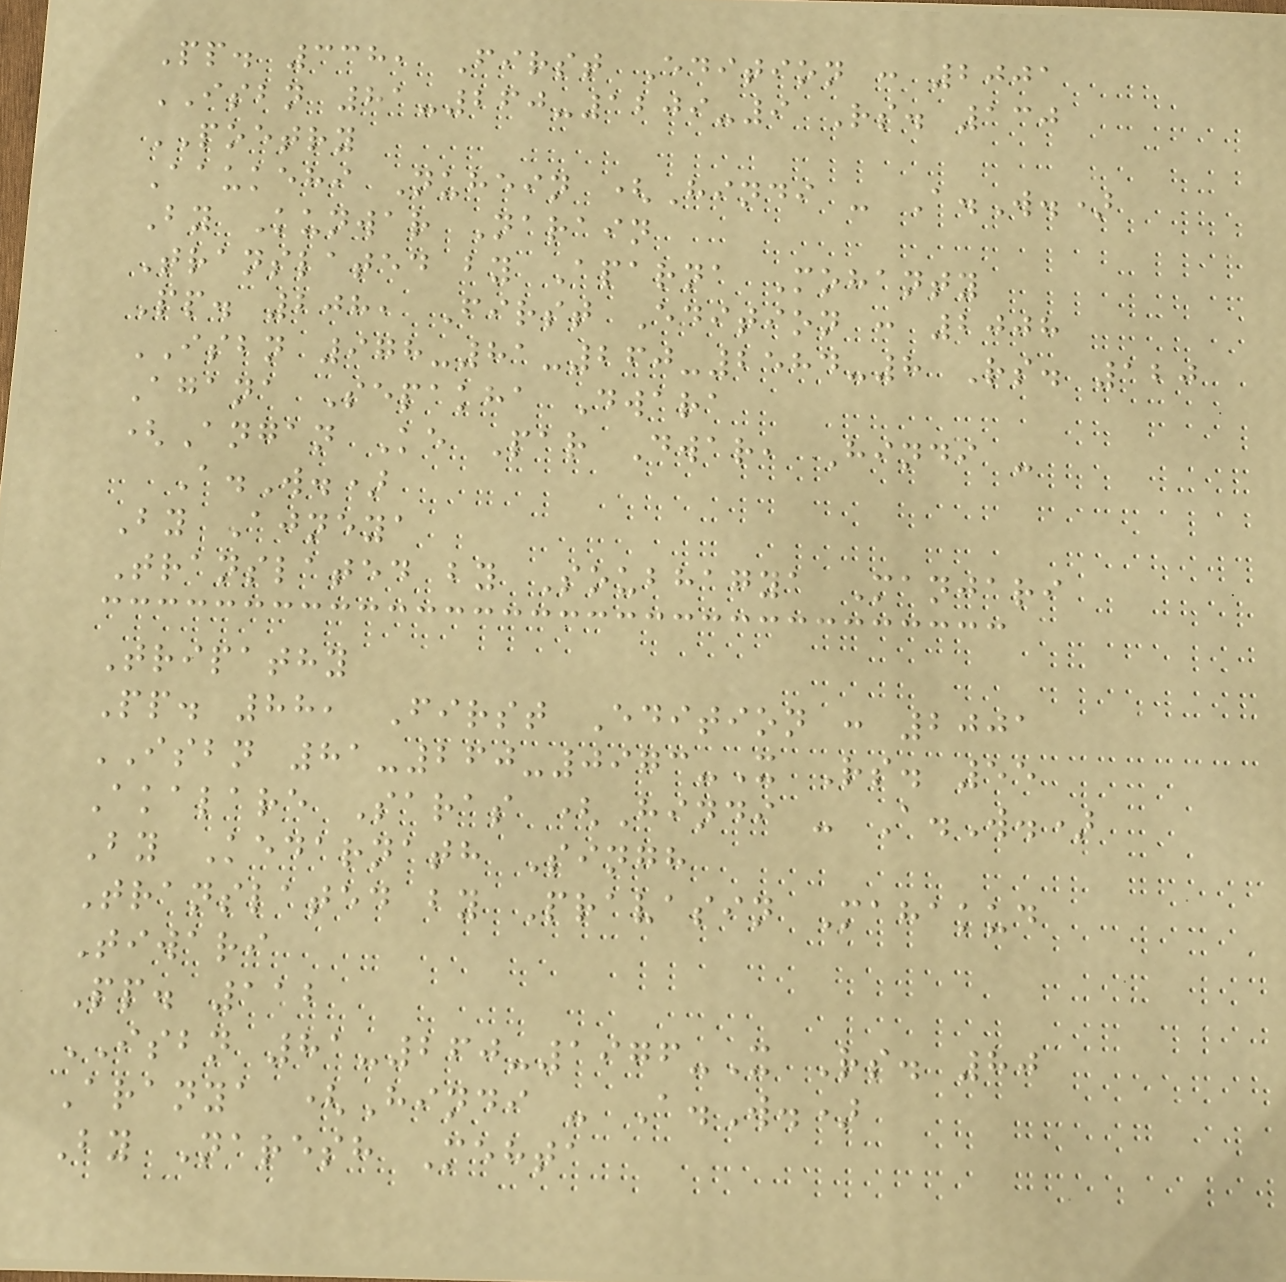Pp. 338, First Edition : 2001
ISBN 81-260-1209-9 Rs. 130
POETRY
Aaukehi Nuhein (Hindi - A.W.)
By Kunwar Narain
Translated by Aparna Mohanty
Pp. 208, First Edition : 2008
ISBN 978-81-260-2584-8 Rs. 120
Agana Sepakha Dwara
(Angan Ke Par Dwar, Hindi -
A.W.)
By Ajneya
Translated by Soubhagya Manjari
Tripathy
Pp. 88, First Edition : 2001
ISBN 81-260-0973-X Rs. 55
Akalare Saras (Hindi - A.W.)
By Kedarnath Singh
Translated by Pravasin Mahakud
Tiwari
Pp. 112
ISBN 81-260-1976-X Rs. 80
Aranya (Hindi - A.W.)
By Naresh Mehta
